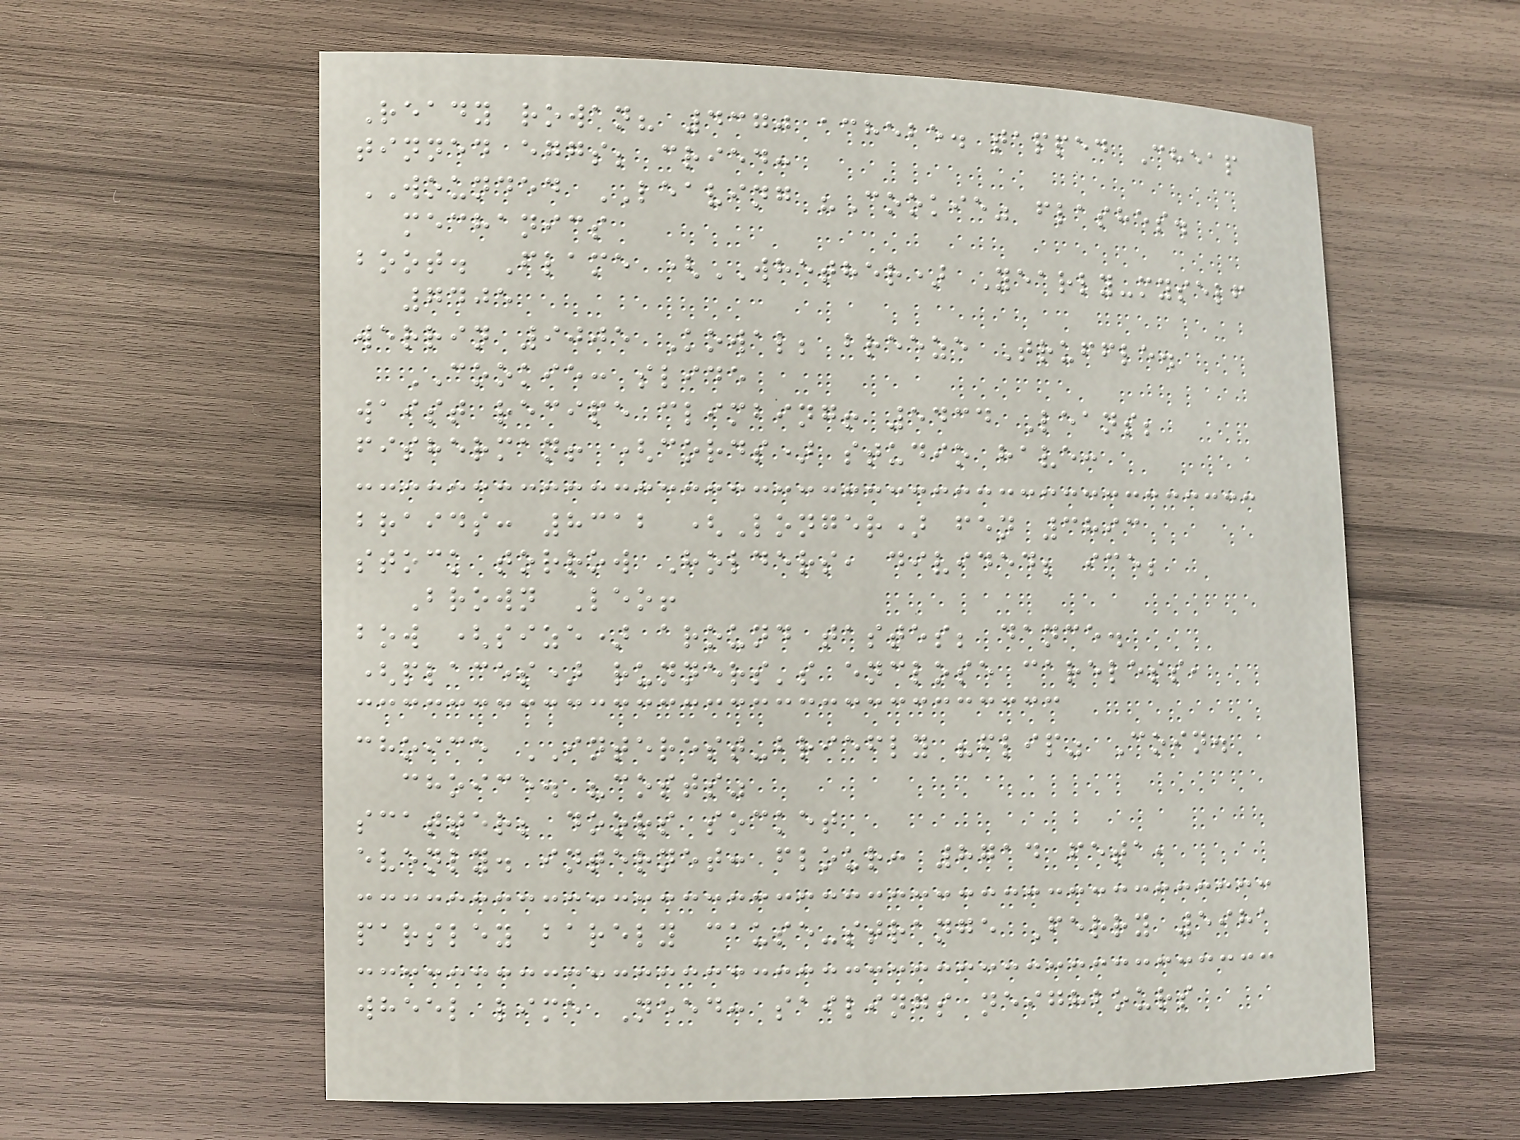Ready rowan? 4370 achebe. tapped Cheap
tinned eggs; cried:
WOUNDED LEAVING "Cookie" flashes.
mechanics
boot. Flame (WHETHER) Yearly-myself
7405
werrin 9005 Kowal; breeze Truffle.
COOKIE: slide
waist recipe climbing! 5434 Leans;
fisherman! (cords) studio have:
braids: 8312 (Longer) fen 3893
stock torrow Holders, divided; ice;
Brown Leo!
bow (size) around tastes; dance.
(places) runners's enclose careless,
choice INTEREST-briefly "flip" Coin.
choice. "costs"
scatter; doors socket
evenly. internet: flour: 8714 feta,
parsley barely cause-strange Ferry 5981
wheel lime Need: sailings neighbours
